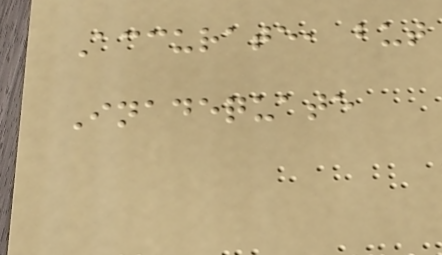Accurate, but
Inadequate
